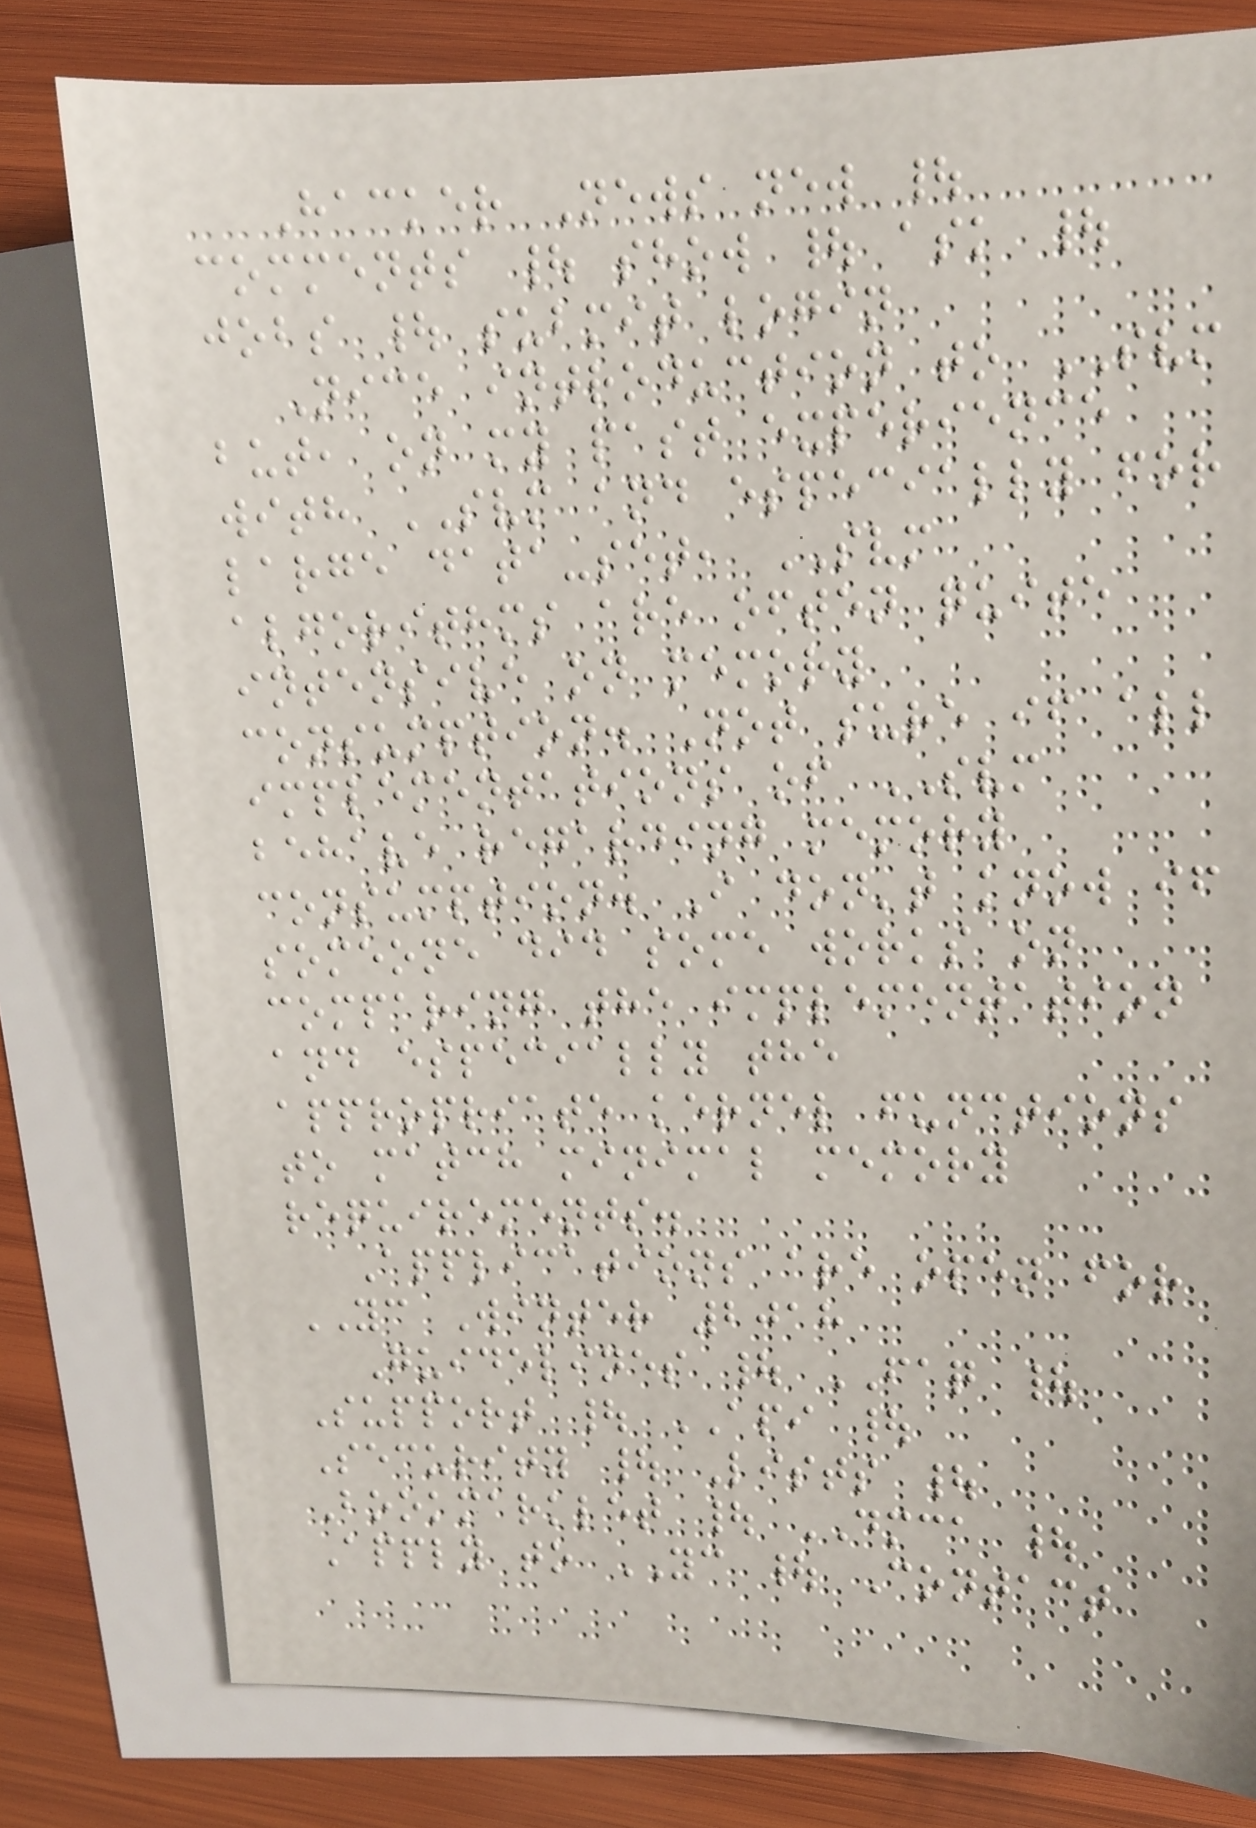Hacker News new |
comments | show | ask |
jobs | submit login
Nice introduction to SVM
but, on my past experience
with SVM and especially for
large data-set, SVM
algorithms are often quite
intensive on memory
consumption. Not sure if all
implementations of SVM
behave regarding memory
consumption. I don't know if
someone did some works on
comparing the implementation
and especially the
appropriate kernel functions
to match minimal memory
requirements.
Applications are open for
YC Winter 2018
Guidelines | FAQ |
Support | API |
Security | Lists |
Bookmarklet | DMCA |
Apply to YC | Contact
